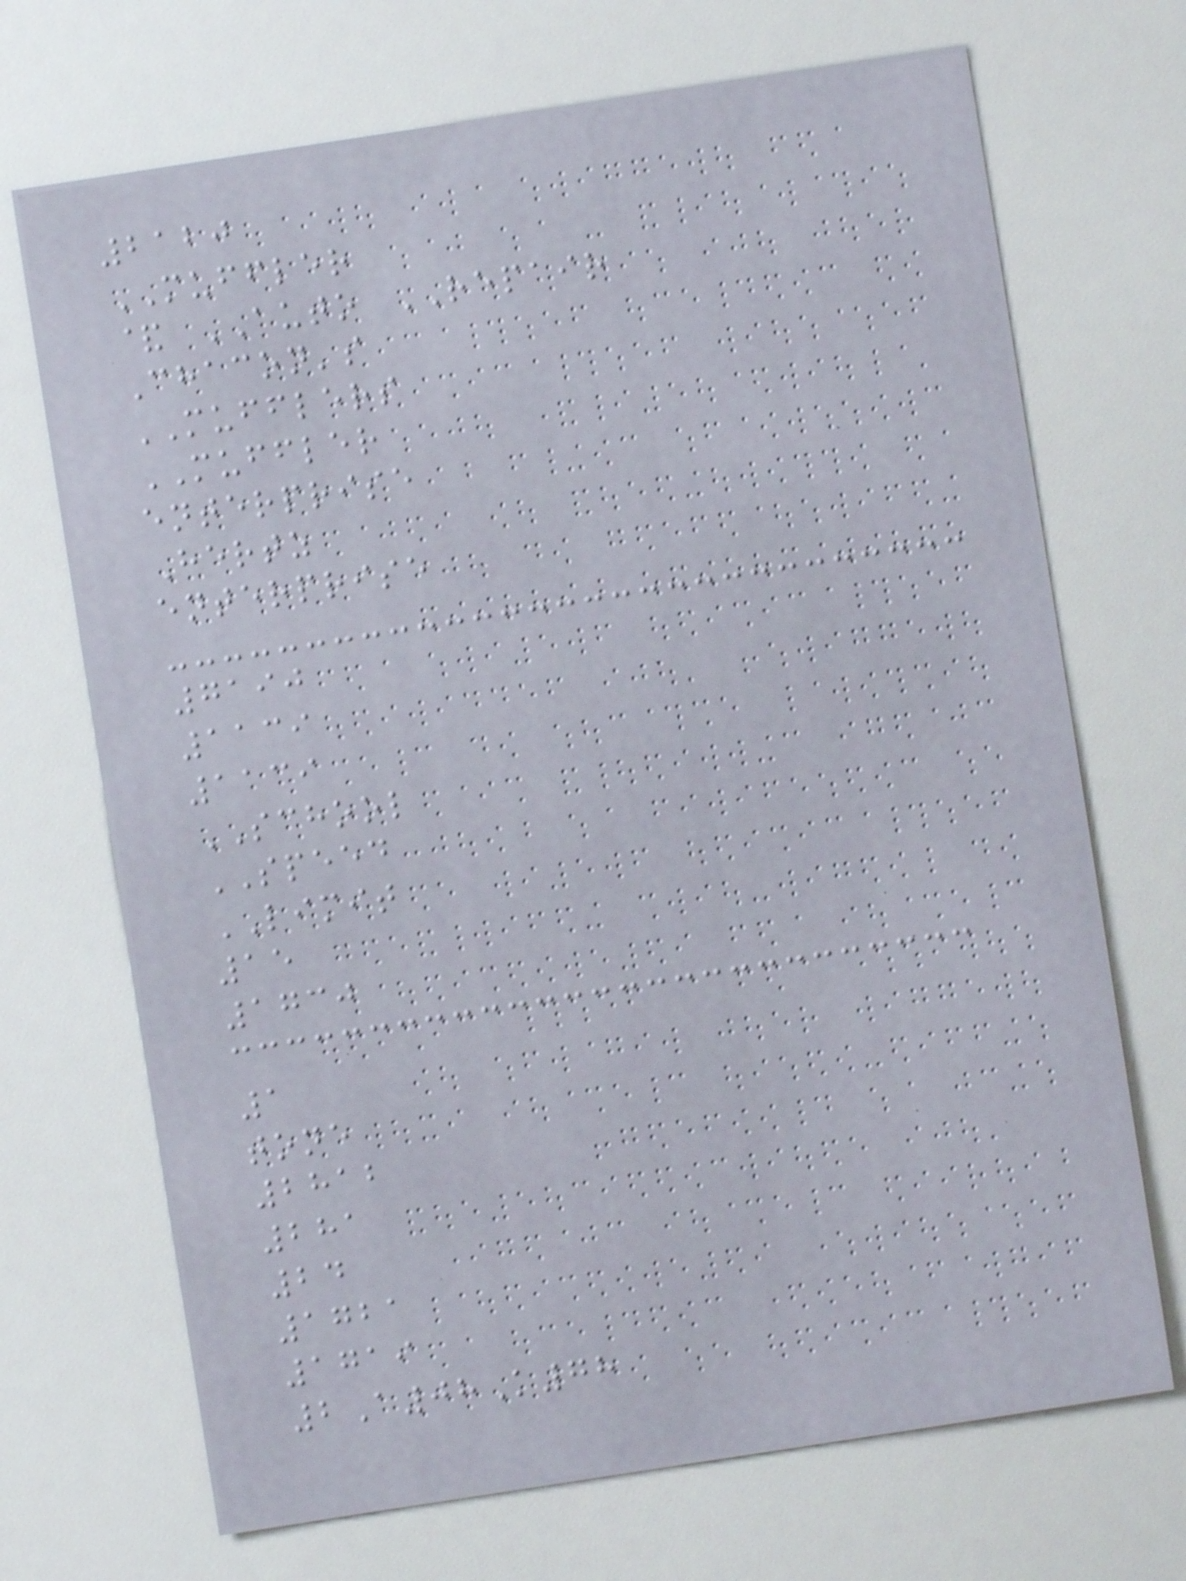2120
MUFFLER
& AUTO REPAIR
Chacon's
MUFFLERS
MUFFLER
enterprise
Hertz
enterprise
7190
1139
1139
SCHOOL
SPEED
LIMIT
15
1730
1
tone
2812
281
24
1721
1719
2A08K78
